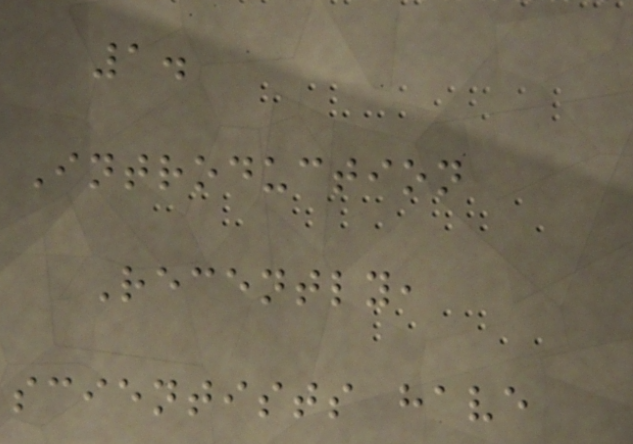1.
Introduction
Recently,
scientists have
